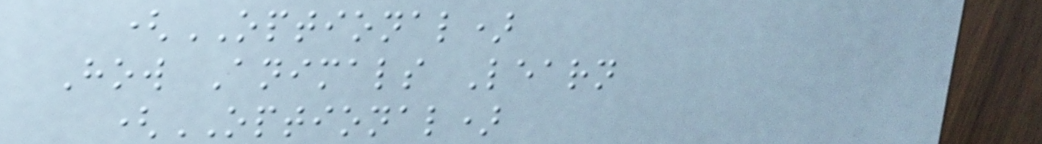(OPTIONAL)
How Animals Learn
(OPTIONAL)
